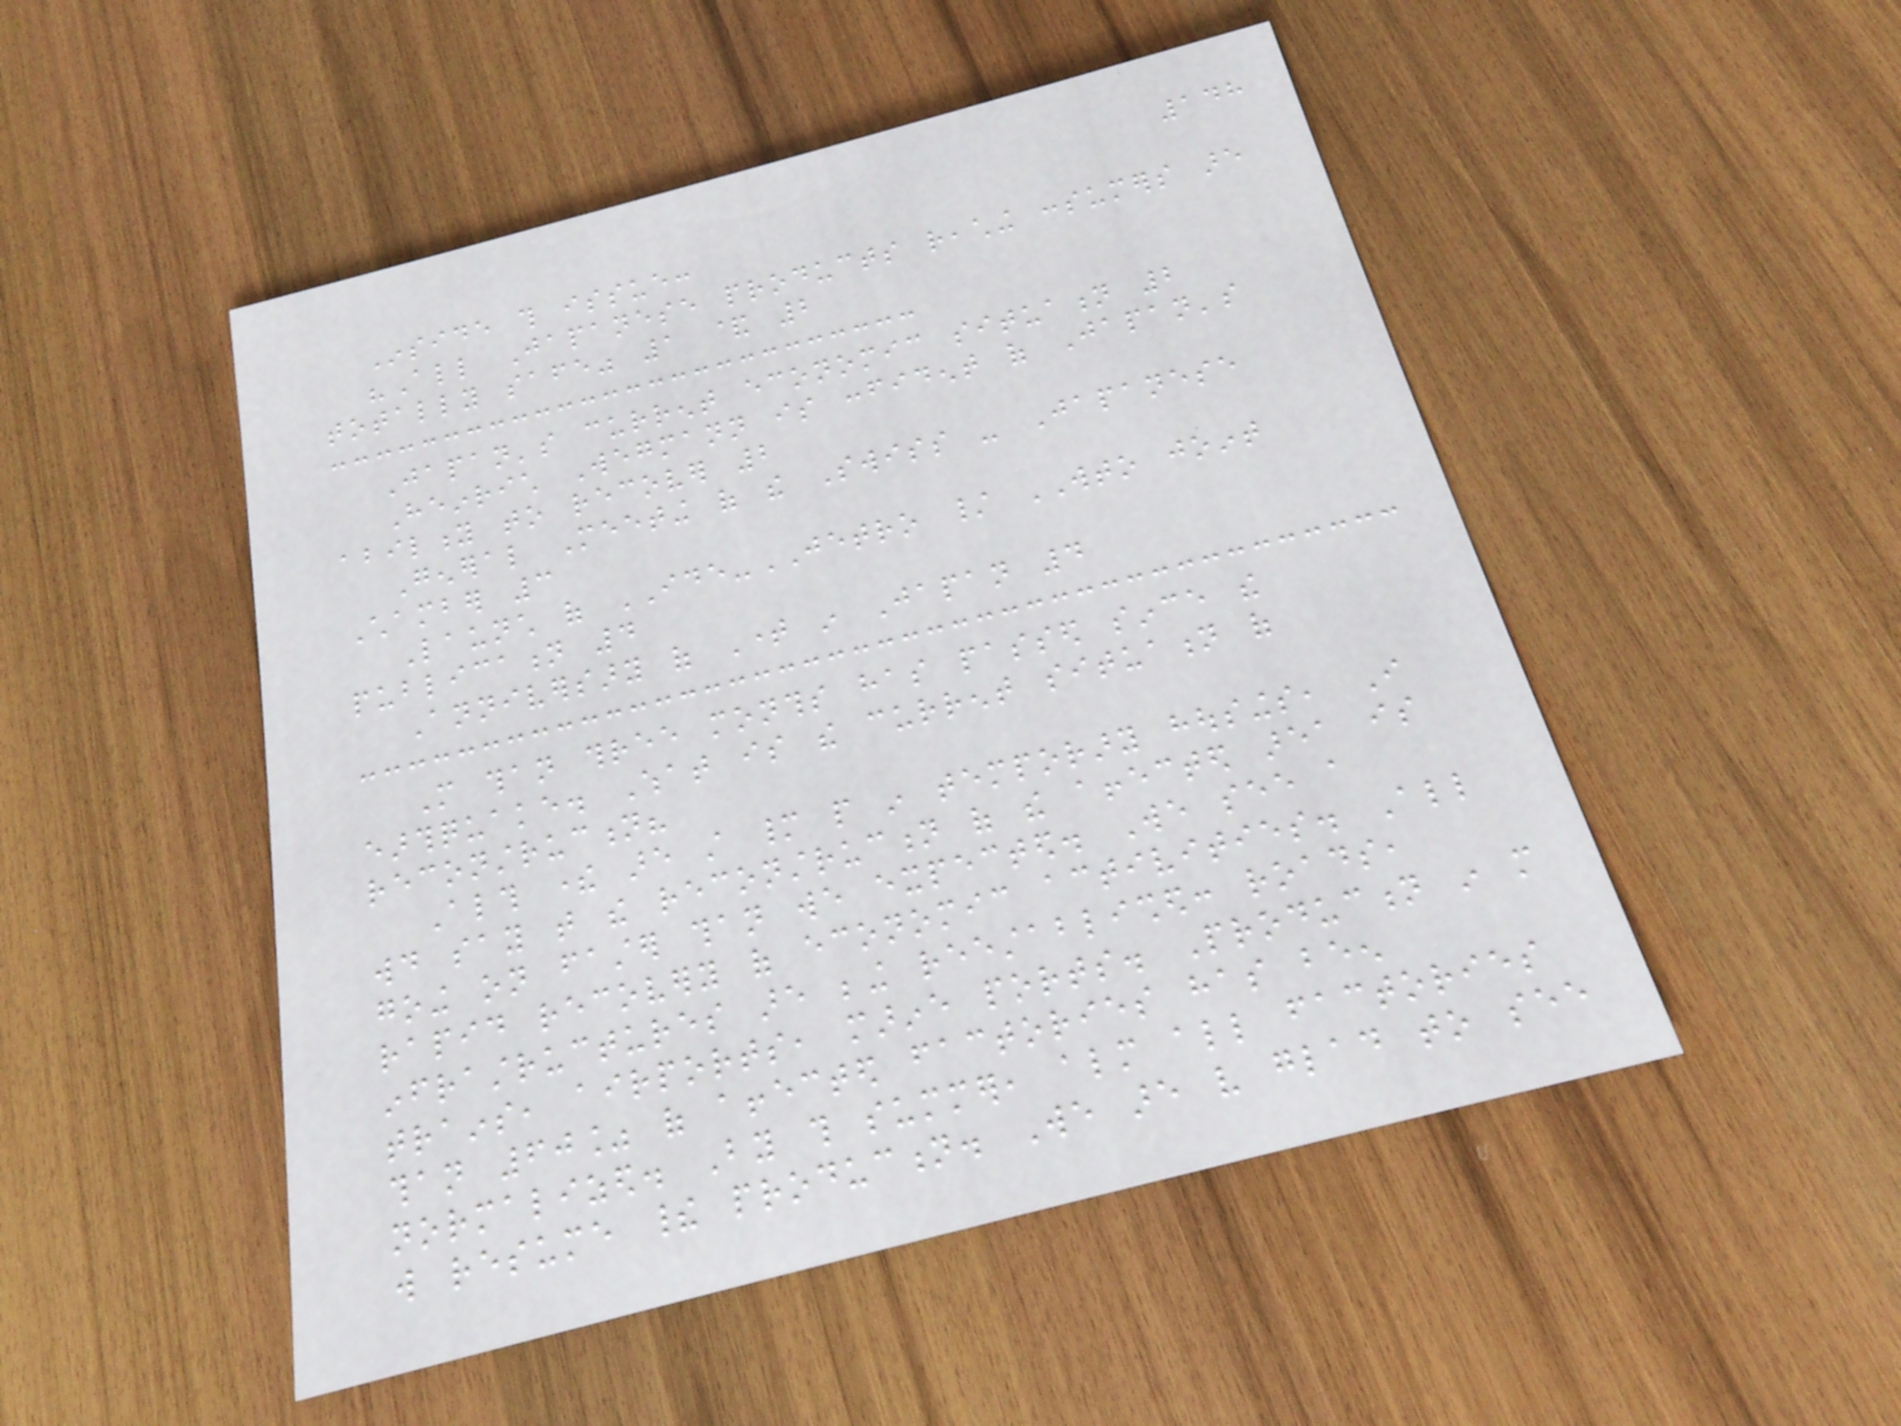148
Inside this issue:
"All Japanese products reaching consumers are
totally safe" 1 & 2
Japan's current economic situation 2
Heinrich Wegmann is confident of Japan's
ability to recover 2
General Meeting of the Swiss - Japanese
Chamber 3
Launch of IDE-JETRO / WTO joint
publication 4
Anniversary of Time in Japan 4
More than three months has passed since the
earthquake. What is the current situation of
reconstruction?
Although there are still many people in temporary housings, I
would say that the reconstruction of the affected area is
going on faster than we expected. We see a
rapid recovery of economic activities. All
infrastructures are being reestablished: roads,
trains, airports, marine ports. Production in more
than 60% of affected factories has been
normalized. By this summer, almost all factories
will resume their production. We are very glad to see
